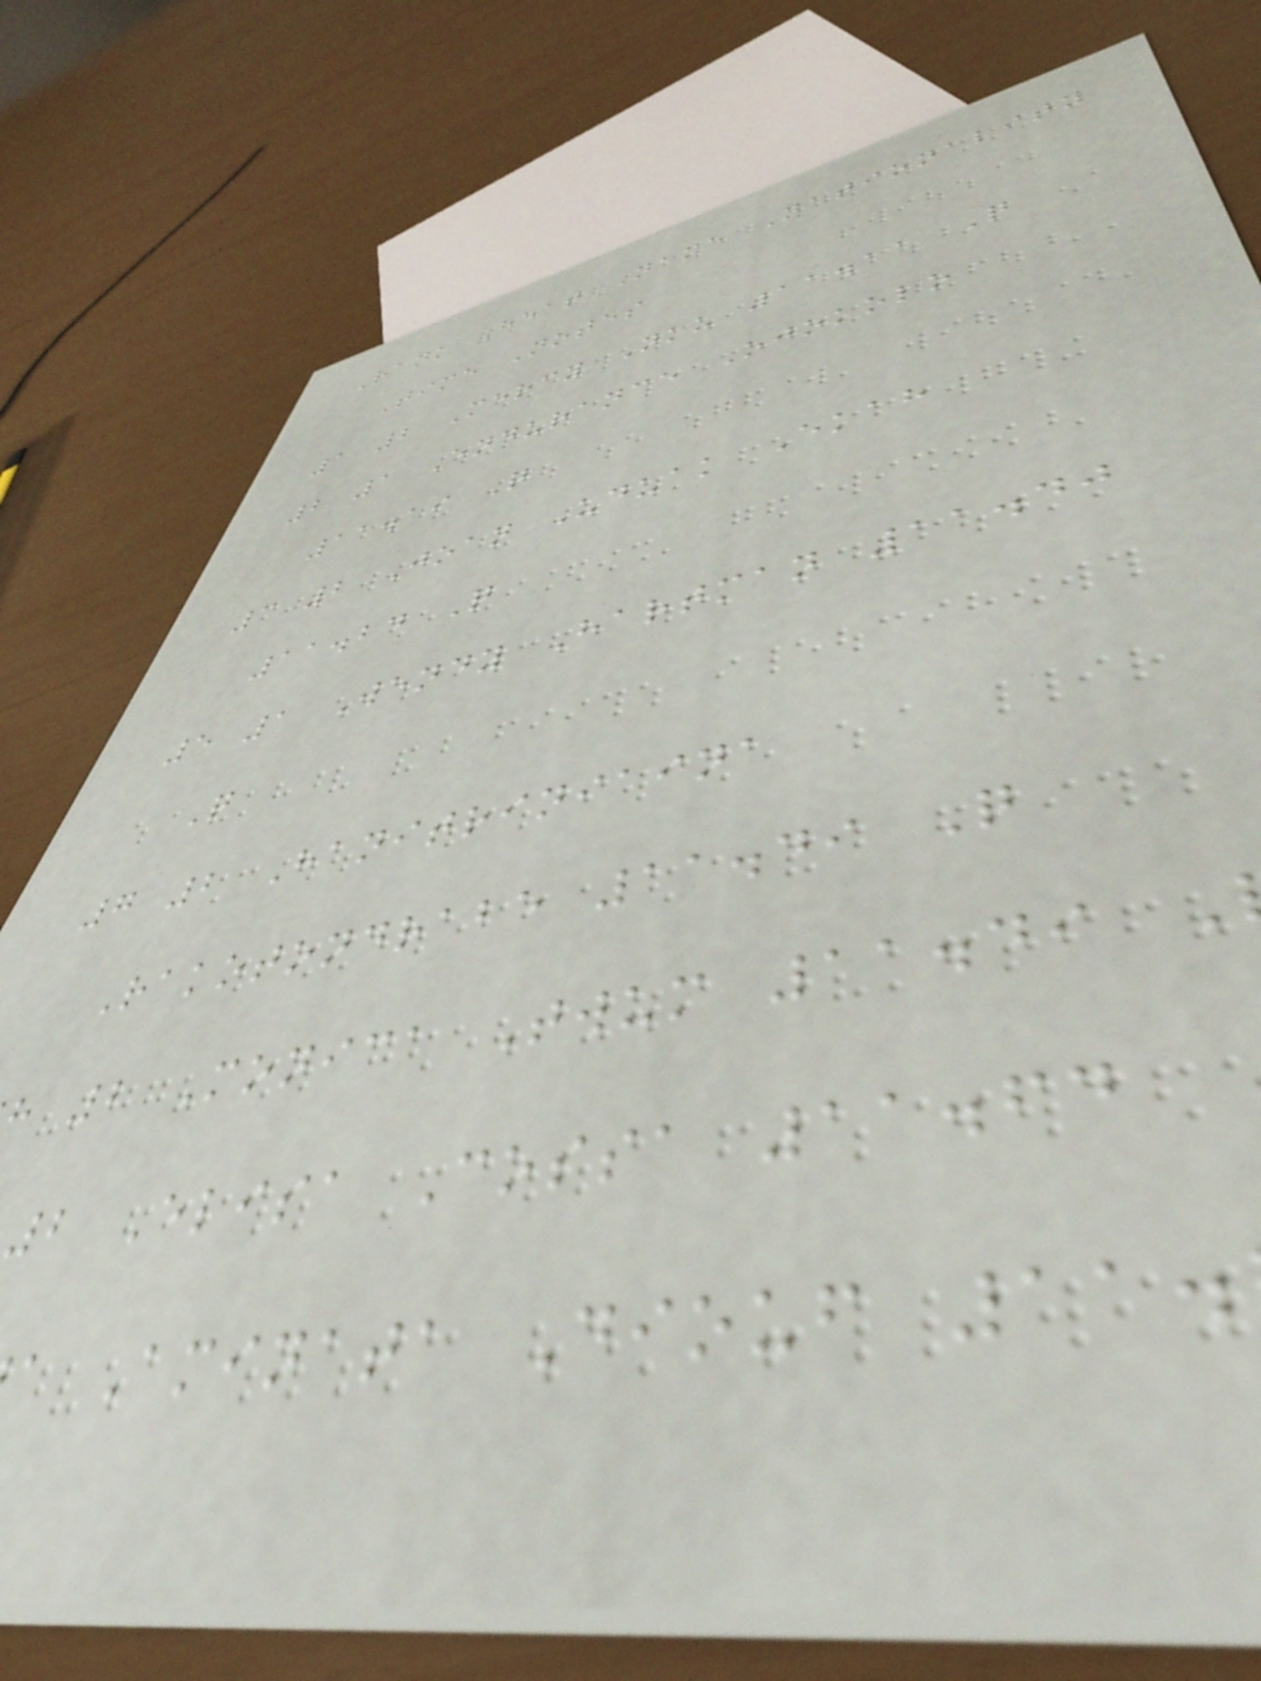Rank Heat Name Nationality
Time Notes
1 2 Mercy Nku 11.11 Q
2 1 Endurance Ojokolo
11.19 Q
3 2 Joan Uduak Ekah
11.24 Q
5 1 Wendy Hartman 11.40
Q
7 2 Hanitriniaina
Rakotondrabe 11.49 Q
h 2 Monica Twum 11.49
2 Elisa Cossa 11.64
a Aminata Diouf 11.
